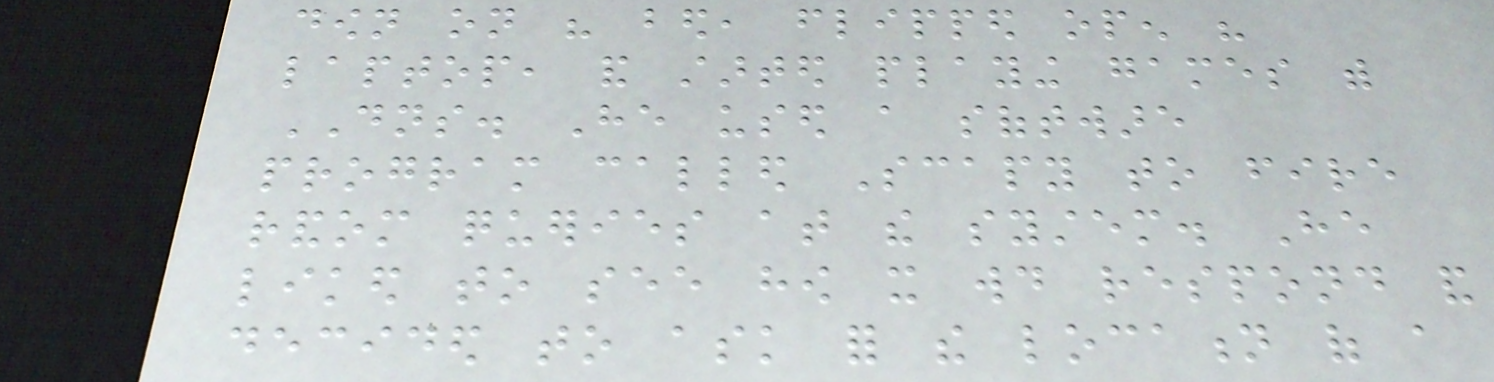down on his bed, flipped open his
laptop, and started playing games with
DNS. He used a software
program called Scapy to fire
random queries at the system. He
liked to see how it would respond and
decided to ask for the location of a
